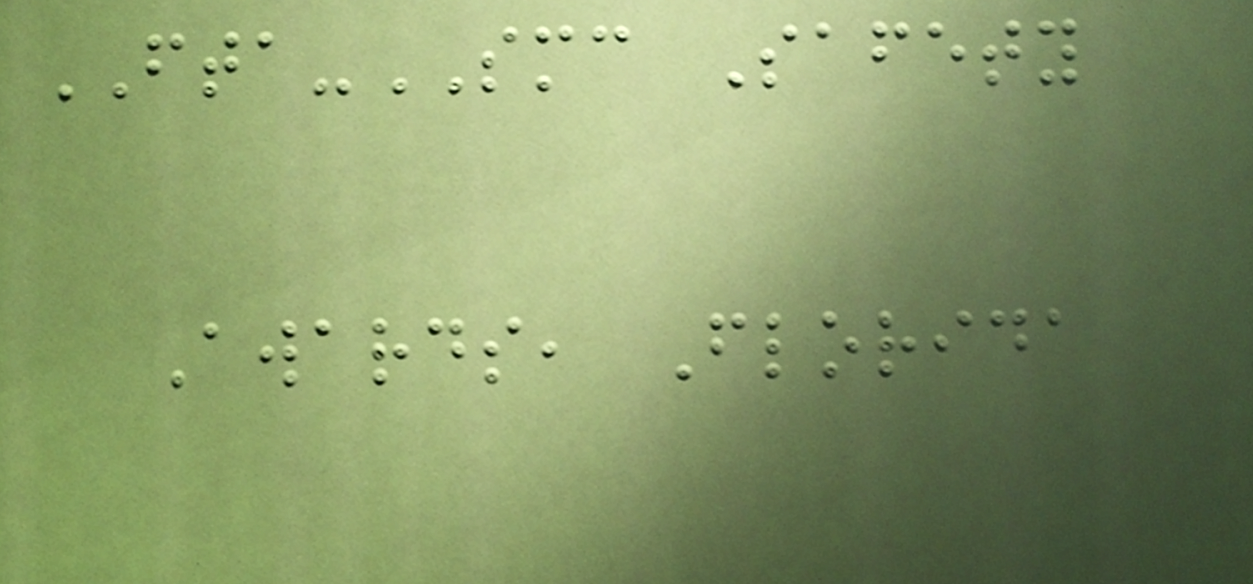FTA-SMC Safety
Awards, Florida
